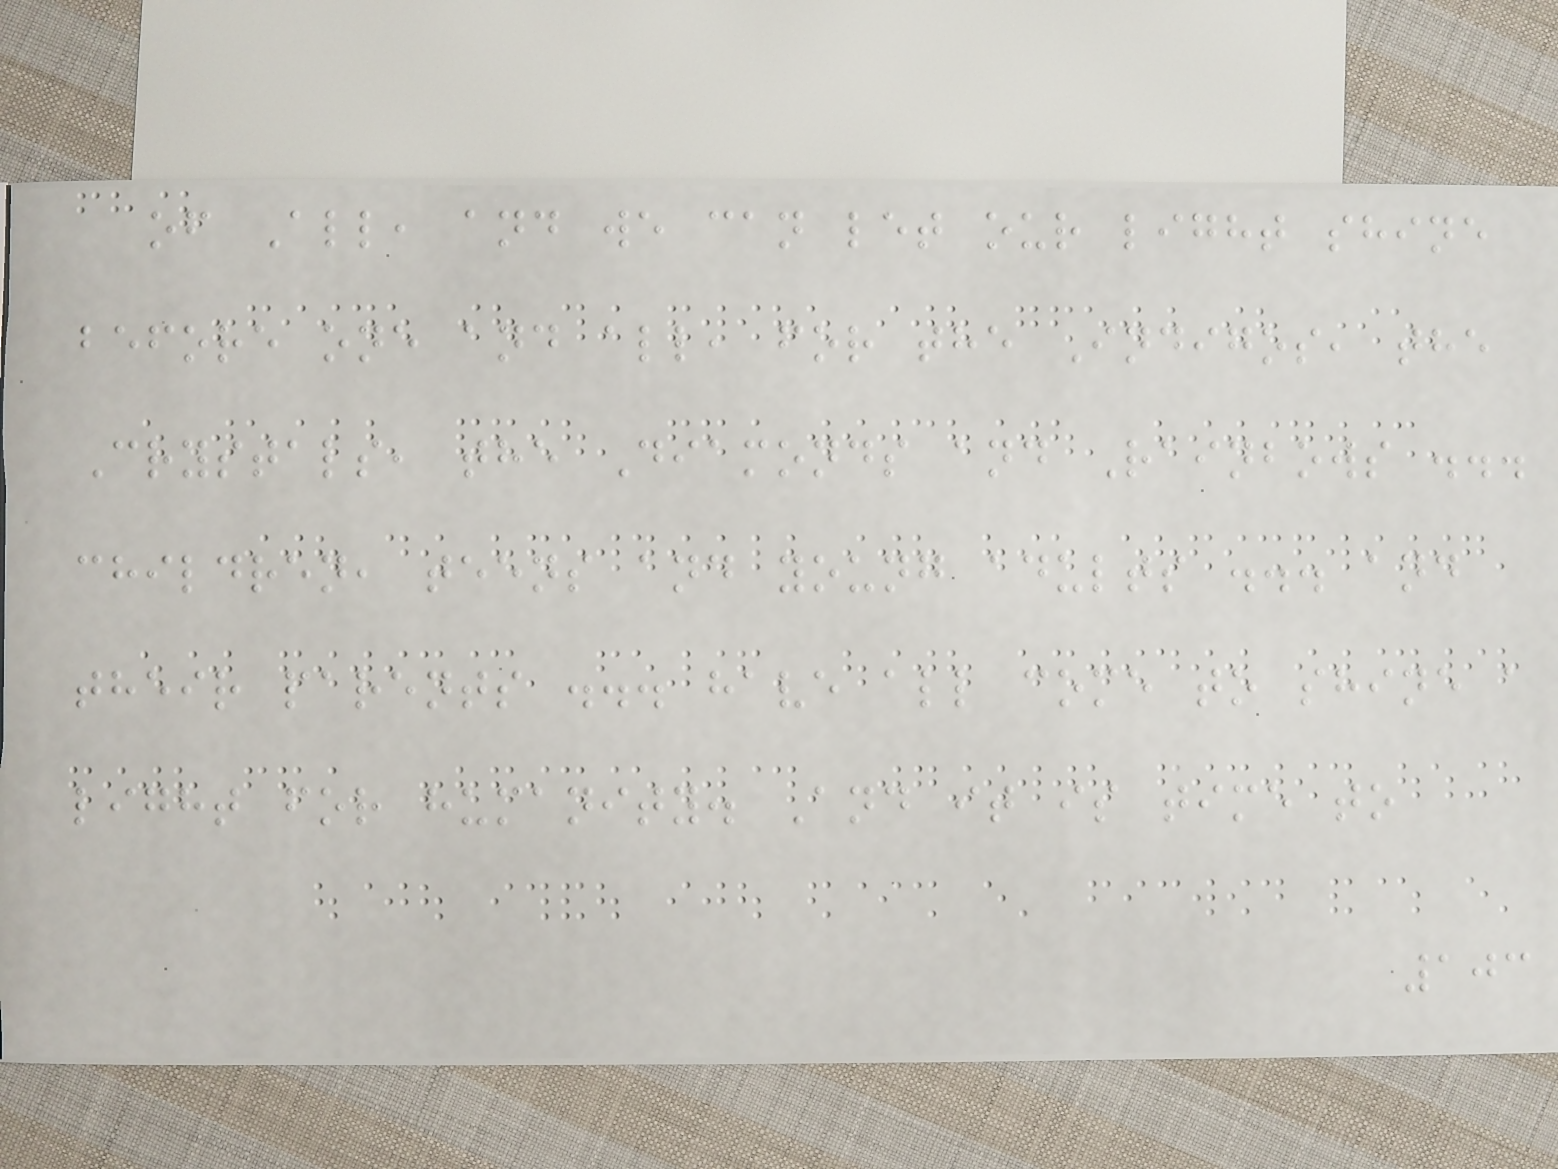of All, and we can let our light shine
before one and all, for the Indigos, the
Crystals, the Diamonds and Rainbows ...
children, teens and young adults ... and
their parents ... have all come to shine a
light for humanity. And it is time to
103
